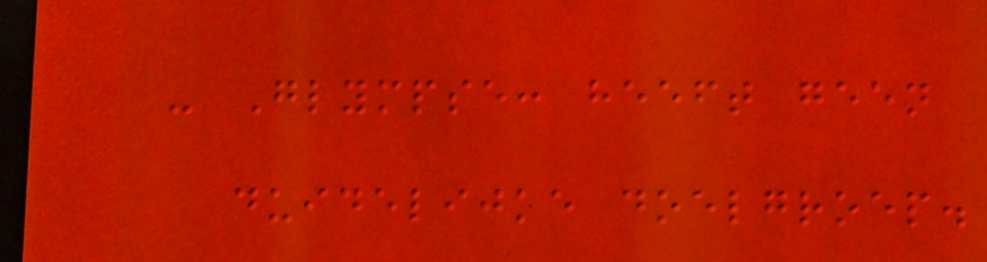- Glympse: heeft geen
duidelijke doelgroep.
